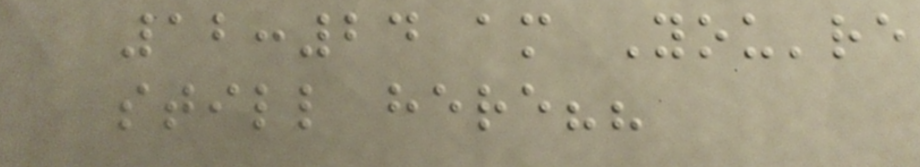12:24 am You're
still here??
